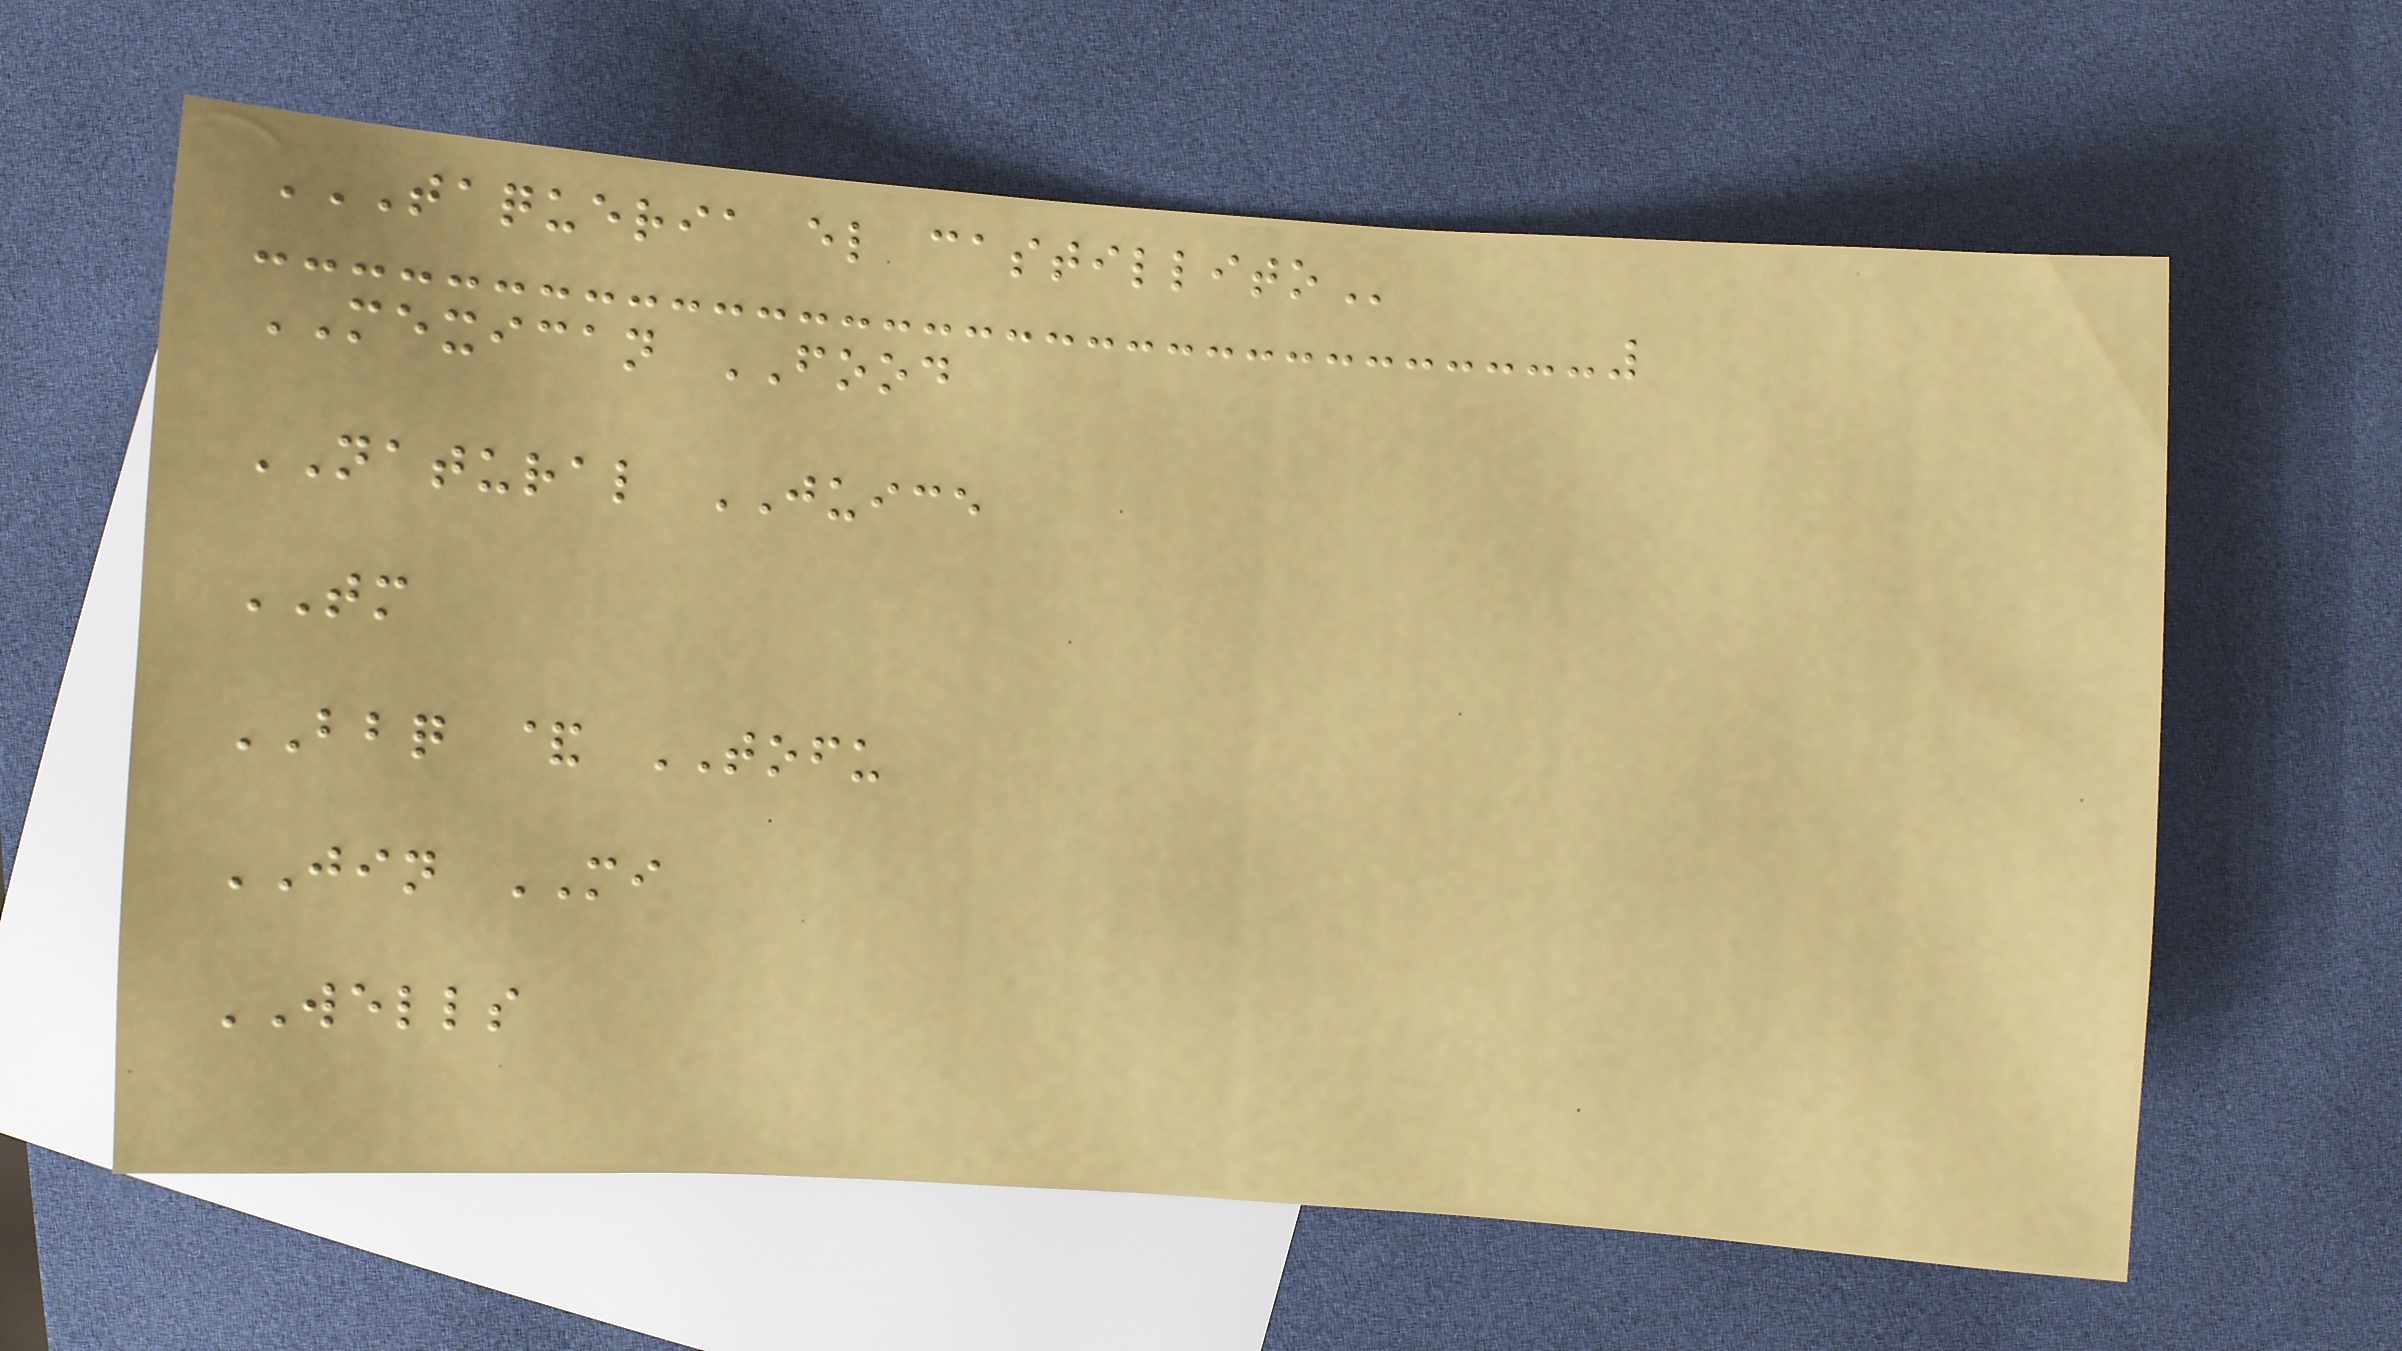TAQUERIA EL CASTILLITO
MEXICAN FOOD
NATURAL JUICE
TM
BBQ & TOFU
JIN MI
WELLS
